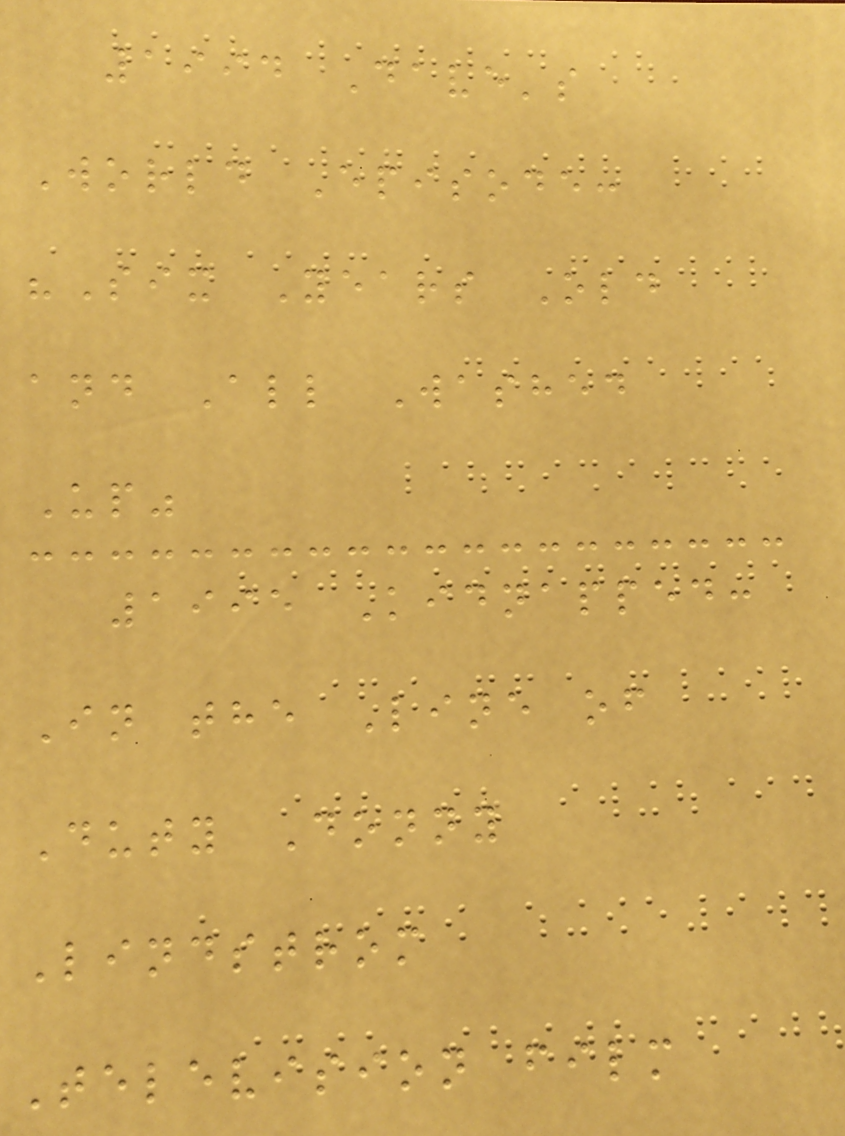1994 Dave's
World Episode:
"Six Years Old
and All Washed
Up"
1995 Kidnapped:
In the Line of
Duty Donny
Lindstrom
Television film
